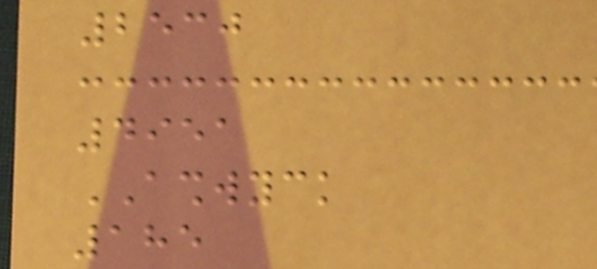2530
4951
ASHWYCK
185
